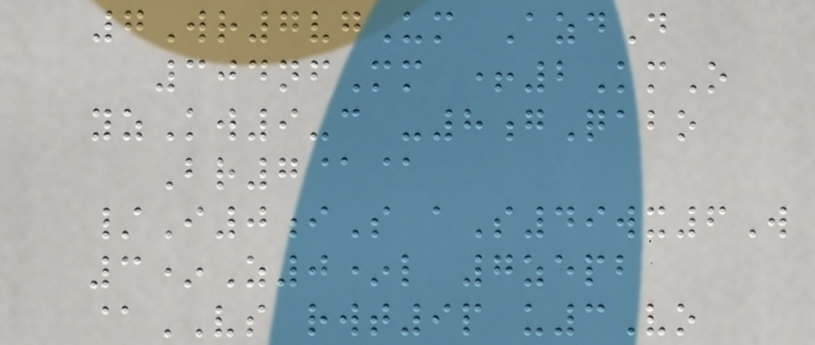7Wr7vgUm AzdD
304nfMm +2KmO
yzKw9-c -8gQabo
Br7@@
/I0iS aS49wx6W
3*Z0*l 7zepb
@VS rwt9p u3Vo
